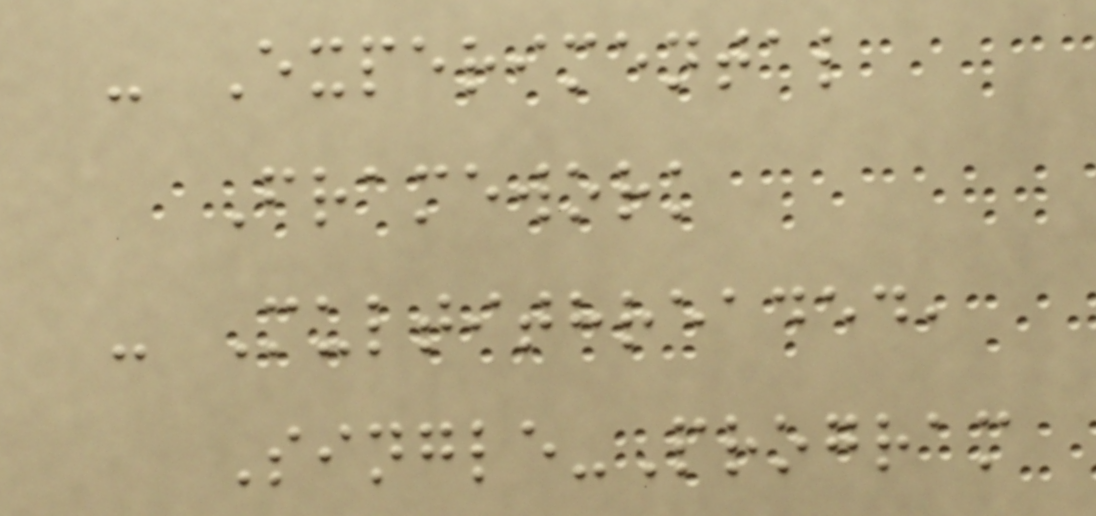- Experimental
Framework
- Multithreaded,
Single-Program
